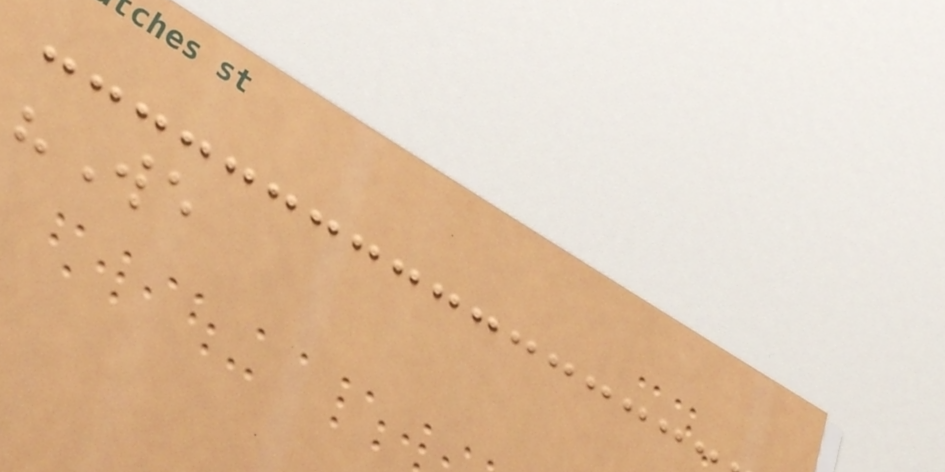"We
